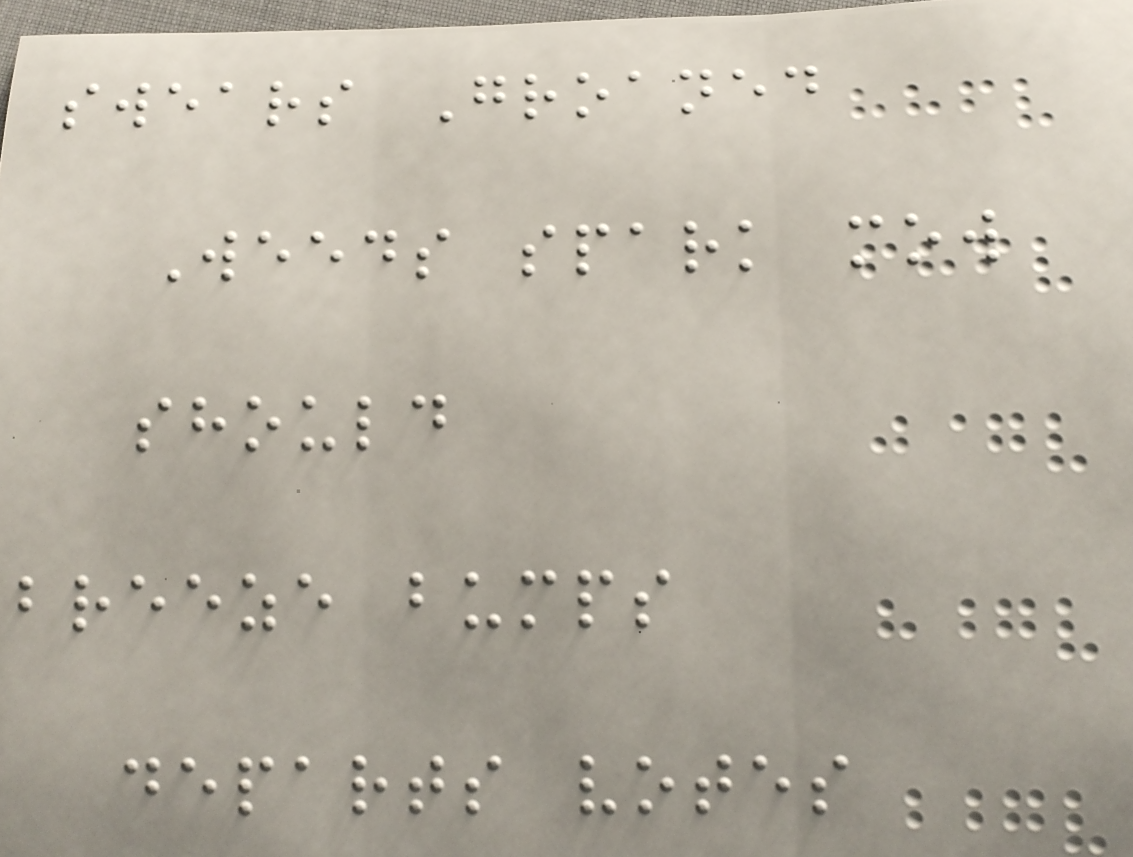swears Groaned
Weeds spark mow
should
breeze bumps
departs votes
